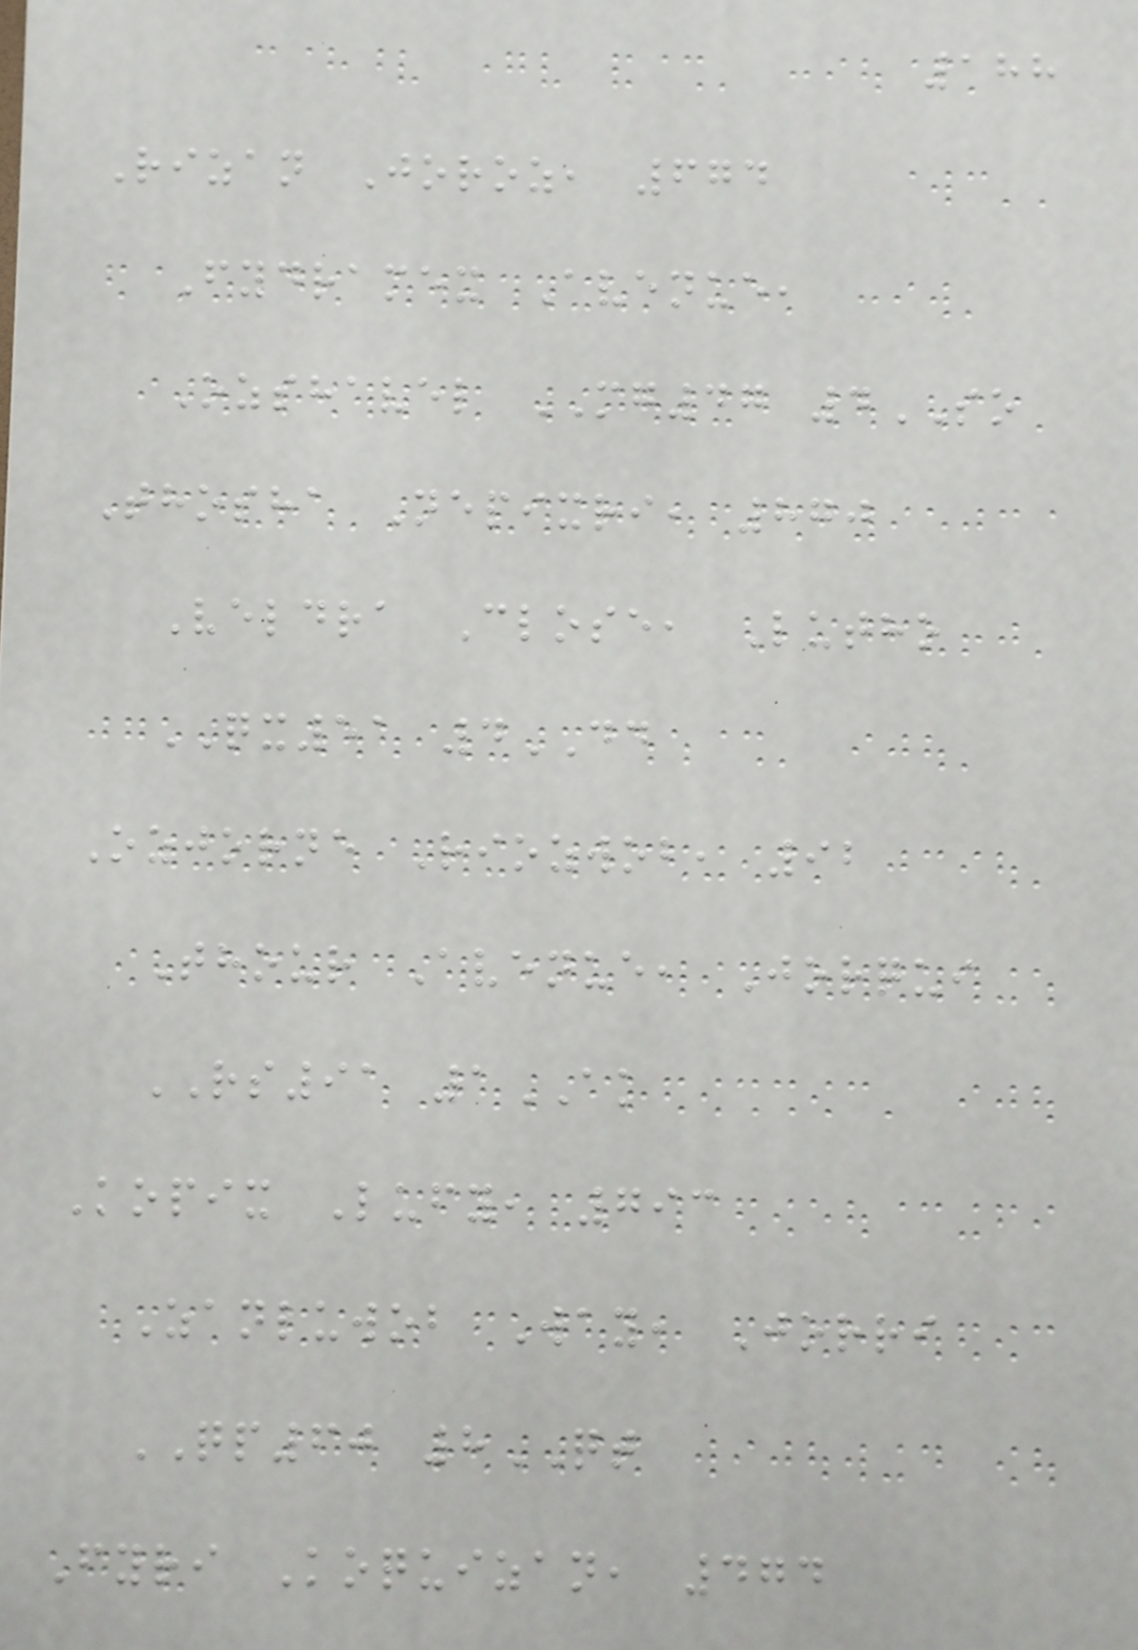188
Rizan Joroz, 674
Fydramex Avenue,
Ozshavel MG47 4SO
Thosha Nepixri, 870
Veldra Close, Lutho
QX51 4DD
Ozjorne Riozwob, 92
Thour Avenue, Jorqui
RS91 1AK
Kopix Lufy, 793
Zanluwob Way, Jorri
QP60 8QT
Fyri Koquizan, 474
